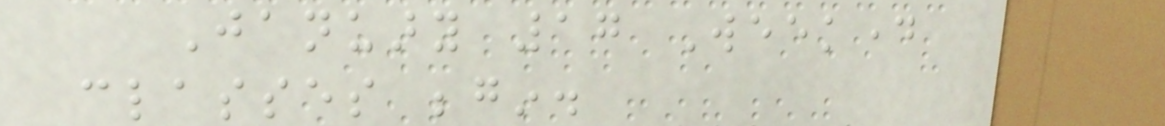January 17 Weekday
classes begin.
